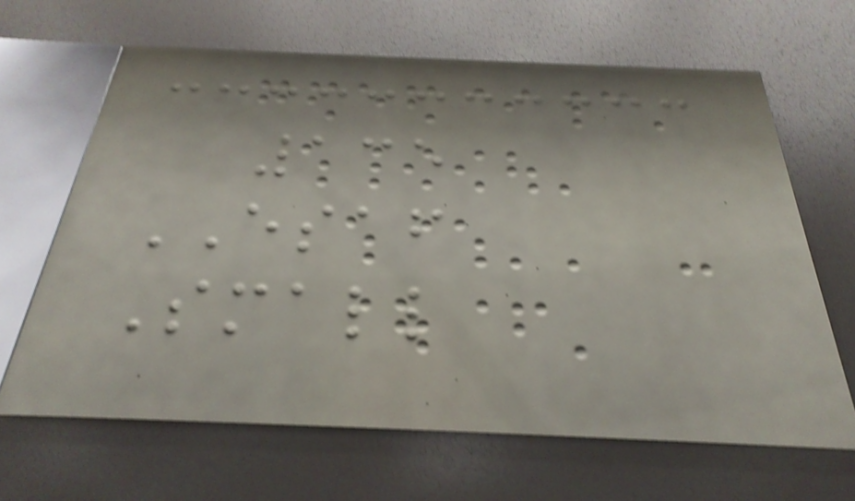135
ESAF
Small
